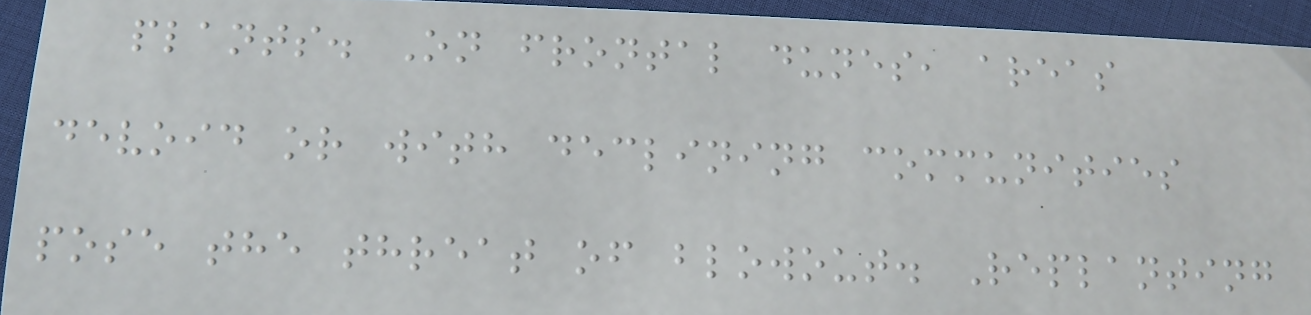plants. On frontal dunes, areas
devoid or with declining communities
pose the threat of blowout. Replanting
